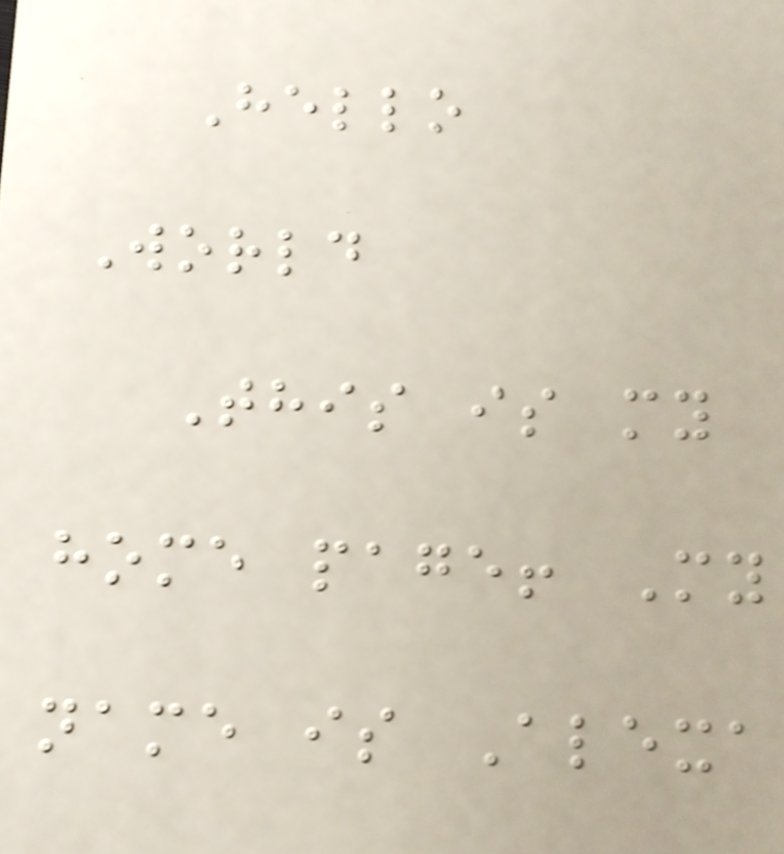Hello
World
This is my
home page! My
name is Alexa
